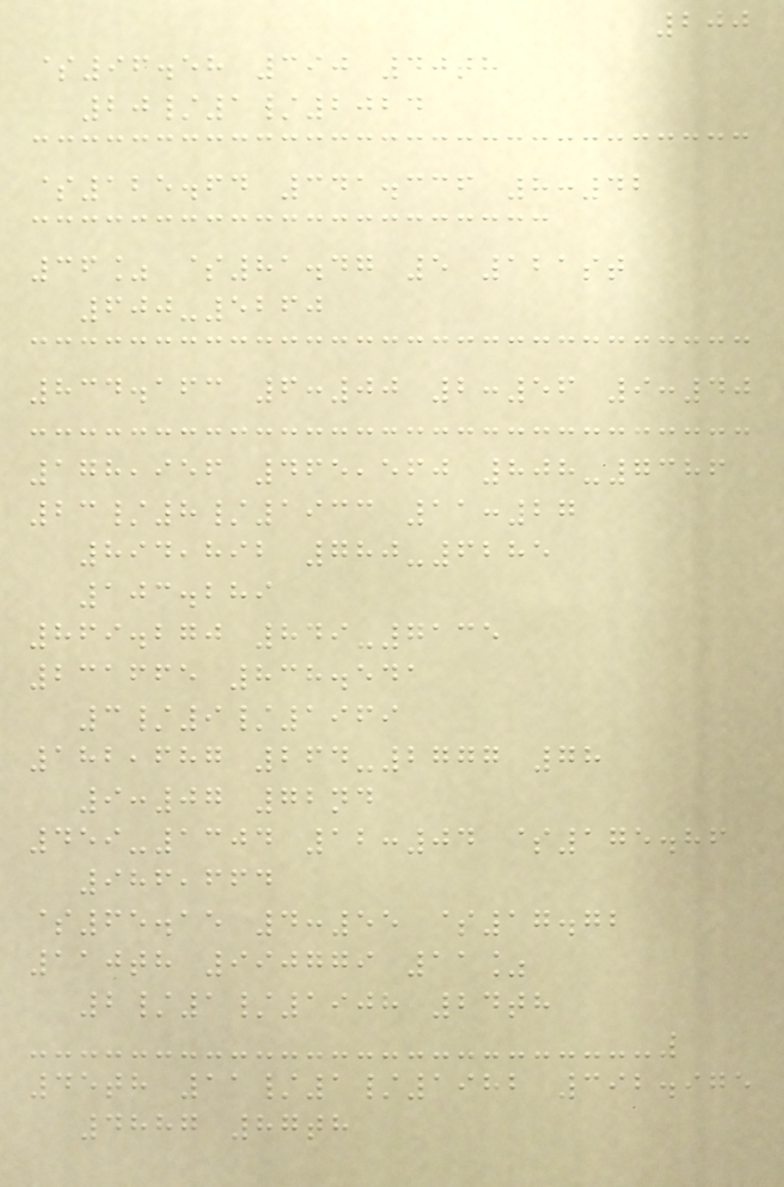200
$96.58 390 40th
20/1/2024
$125.64 341.336 8:42
36% $81.47 5 121st
600-5260
834.163 6:00 2:56 9:40
178,956 465,560 808-7386
23/8/1933 11:27
894,892 780-6285
103.289
869.270 849-7135
231665 838.541
3/9/1969
182,687 264-2777 78
9:07 72nd
459-1304 12:04 $175.86
986,664
$65.15 4:55 $17.72
110th 990779 11%
2/1/1908 24th
45th 11/1/1982 392.975
4887 87th
